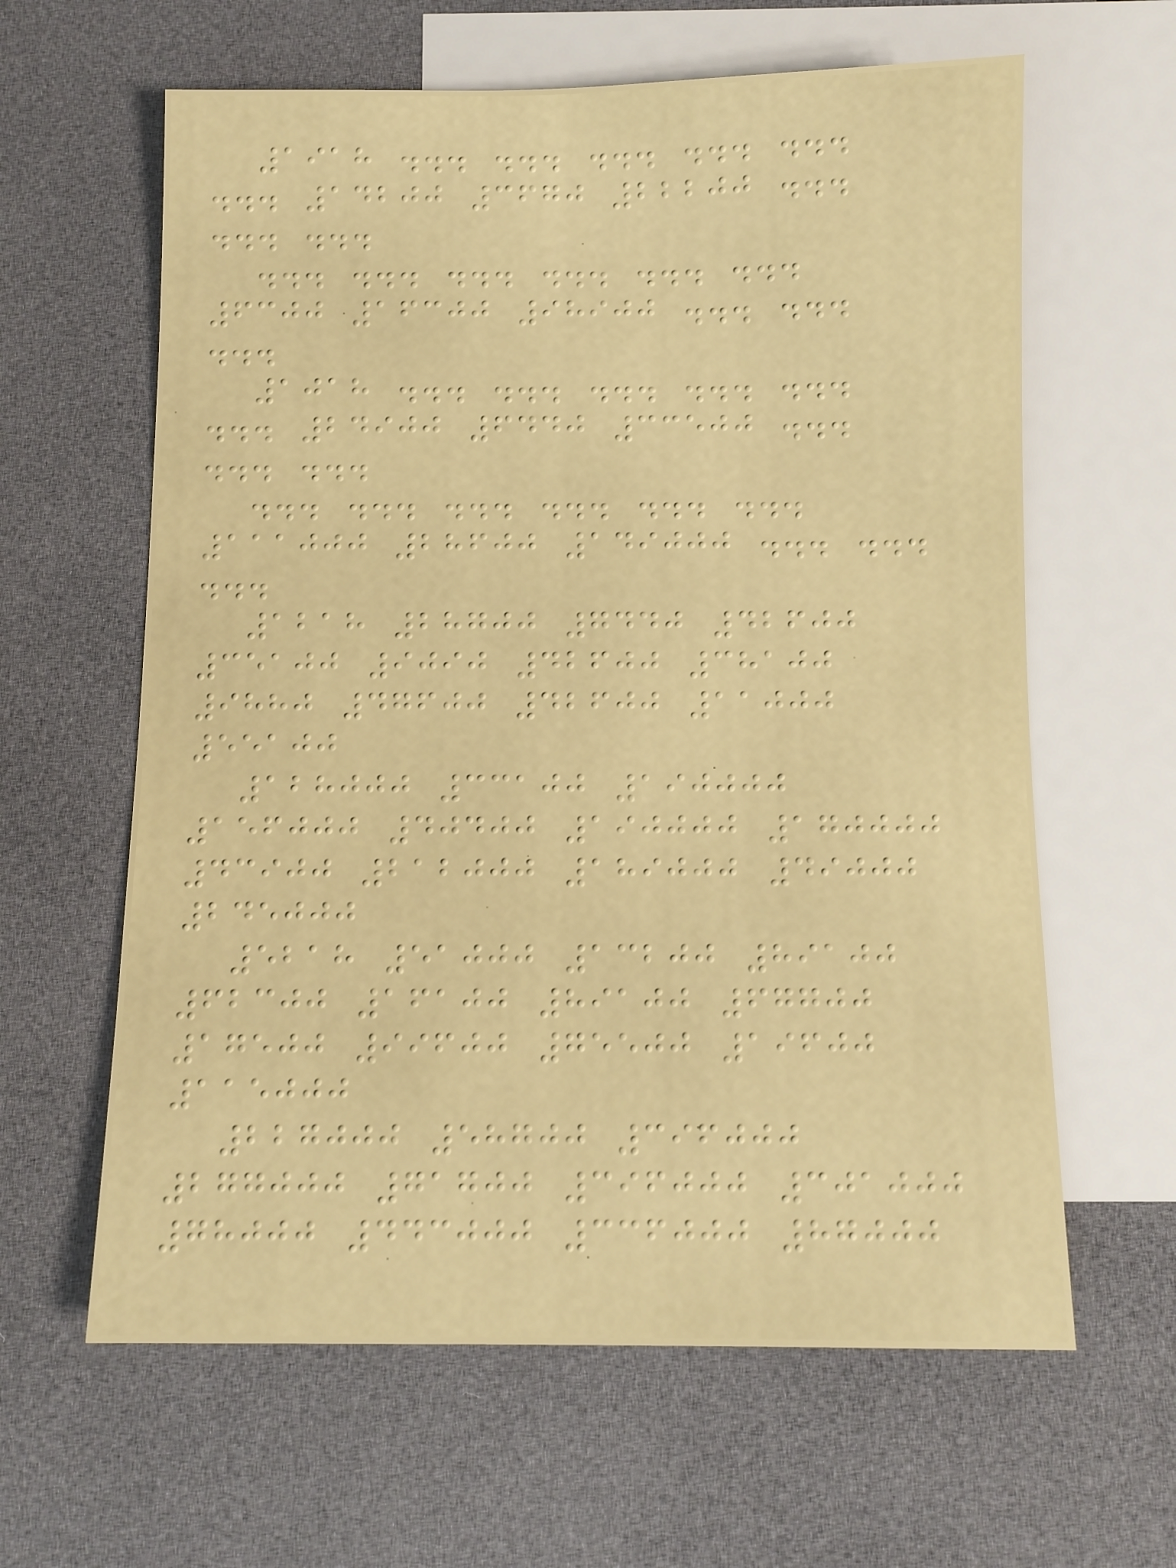1918 ... ... ... ... ...
... 14200 3670 22200 ...
... ...
... ... ... ... ... ...
6300 16300 98900 ... ...
...
1018 ... ... ... ... ...
... 24900 6440 33500 ...
... ...
... ... ... ... ... ...
111000 28600 149000 ... ...
...
1218 28700 7440 42600
35100 9090 42600 38100
9880 47600 42600 11000
55100
128000 33100 190000
156000 40400 190000 170000
43900 212000 189000 49000
245000
5218 51000 13200 89100
62300 16100 89100 67700
17500 99600 75500 19600
115000
227000 58700 396000
277000 71700 396000 301000
78000 443000 336000 87000
